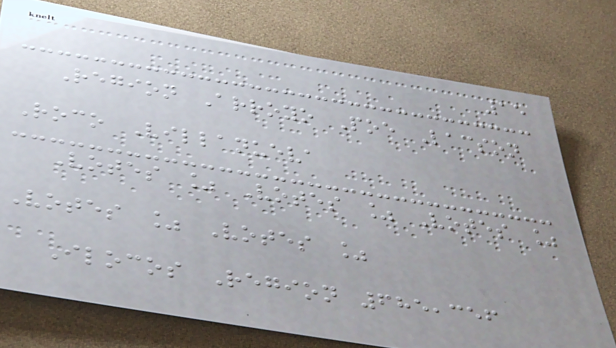15
Region Arroyo Poe Lacson
Roco Villanueva
Votes % Votes % Votes %
Votes % Votes %
Ilocos Region 685,356
